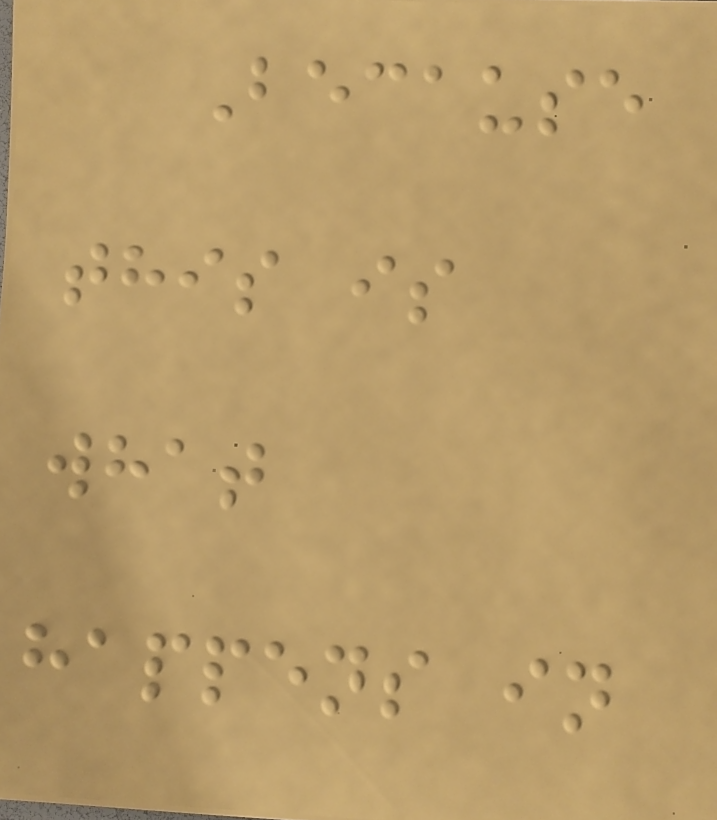Because
this is
what
happens in
